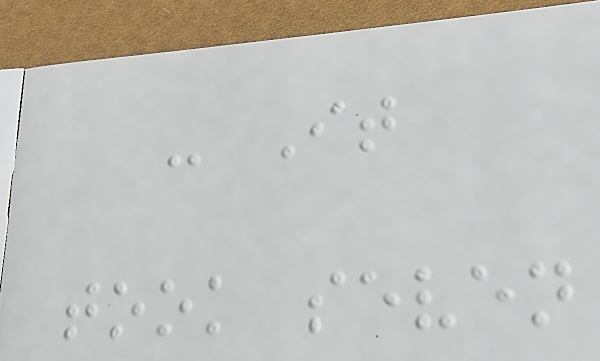- It
took seven
